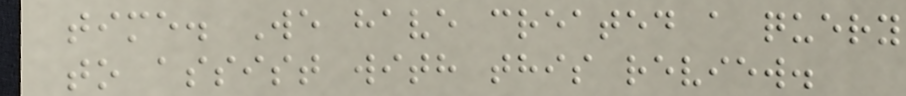time. We have created a query
to assist with this review.
